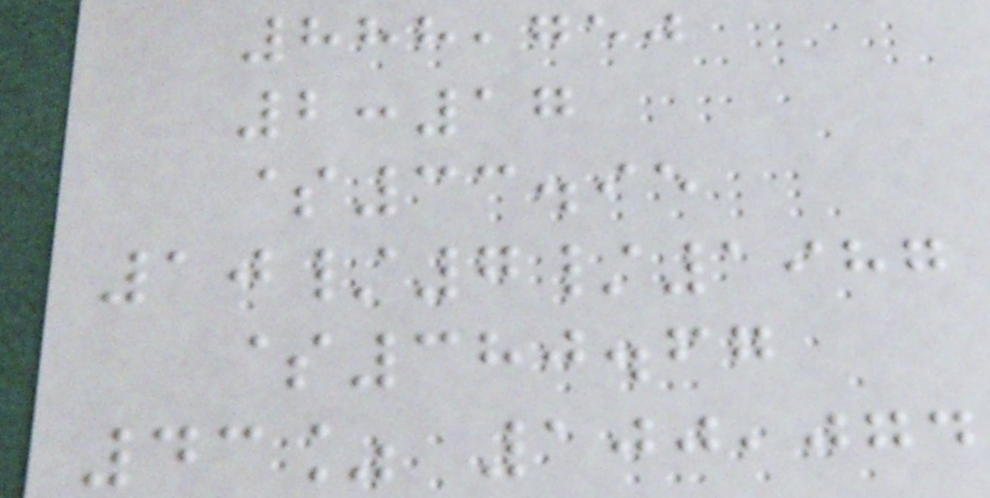888,750
2:17
$33.95
10/7/1987
$380.67
43% 100,074
